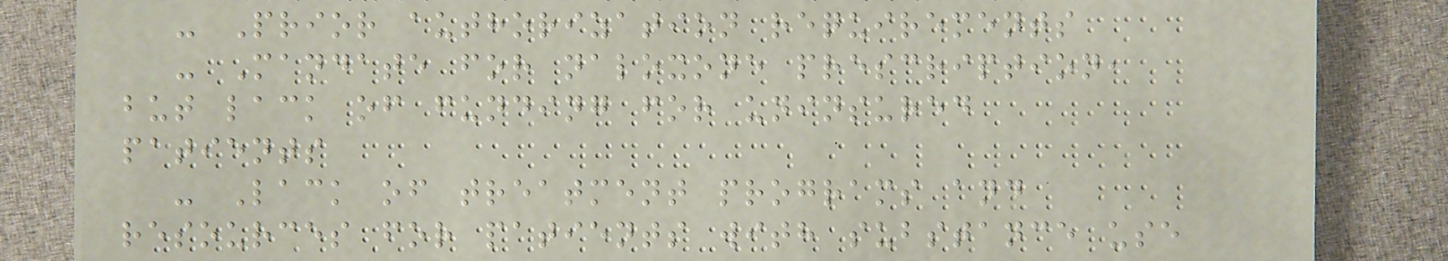- Prior authorization requirements
- Mandate for naloxone prescription,
but lack of funding for uninsured
patients
- Lack of treatment programs and
resources for patients with substance use
